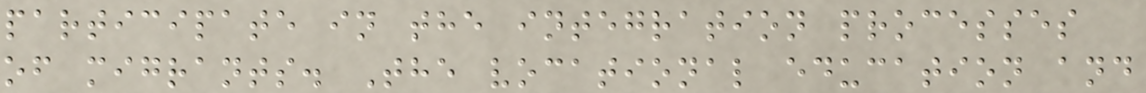participate in the integration processes
of migrants. The vocational education and
